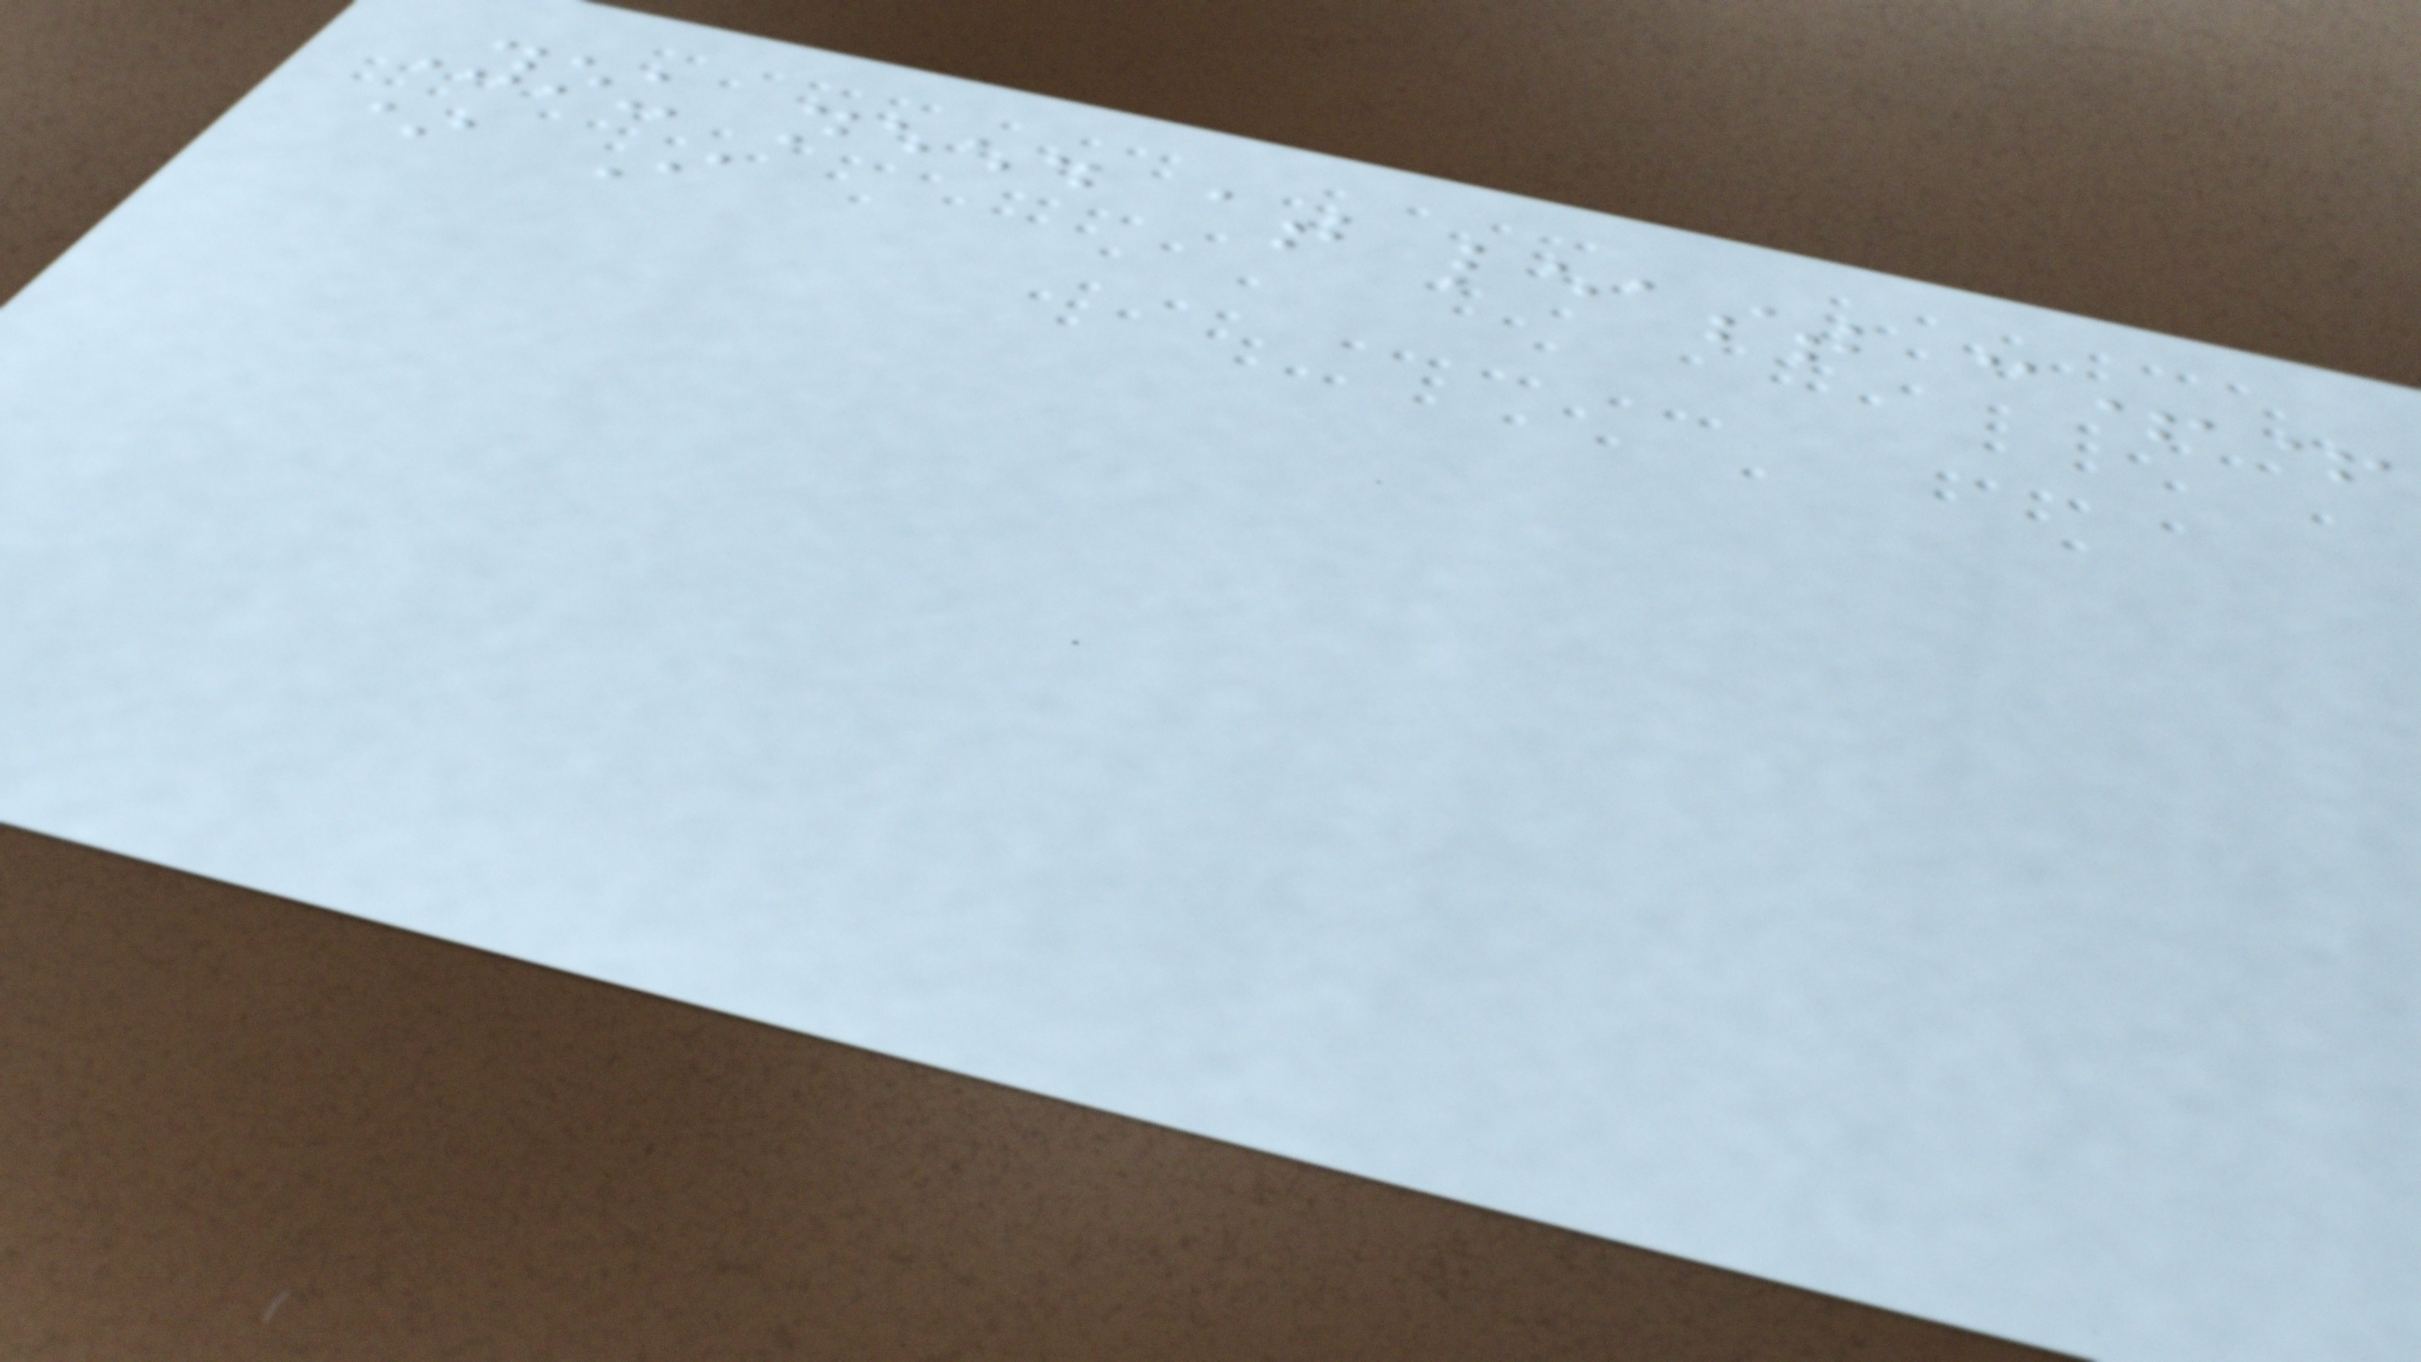You need at least c++
* I
